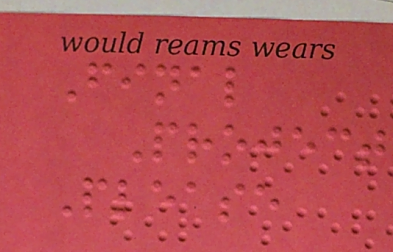Final
Project
Please
